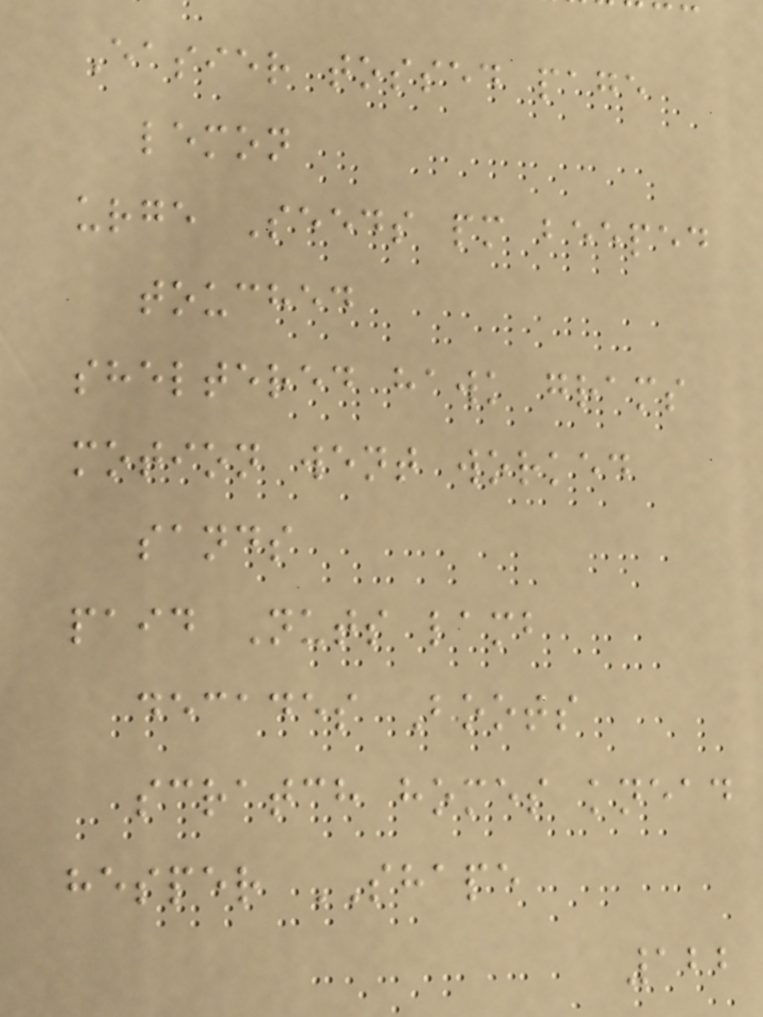Easier tossed page
lemon
urge Seeds pm beeped
touched
sheltered hawk grams
motion went worked
sands
paid Nuts lamb
decades Boots
scratch homes knead
hesper SHAPE
122
